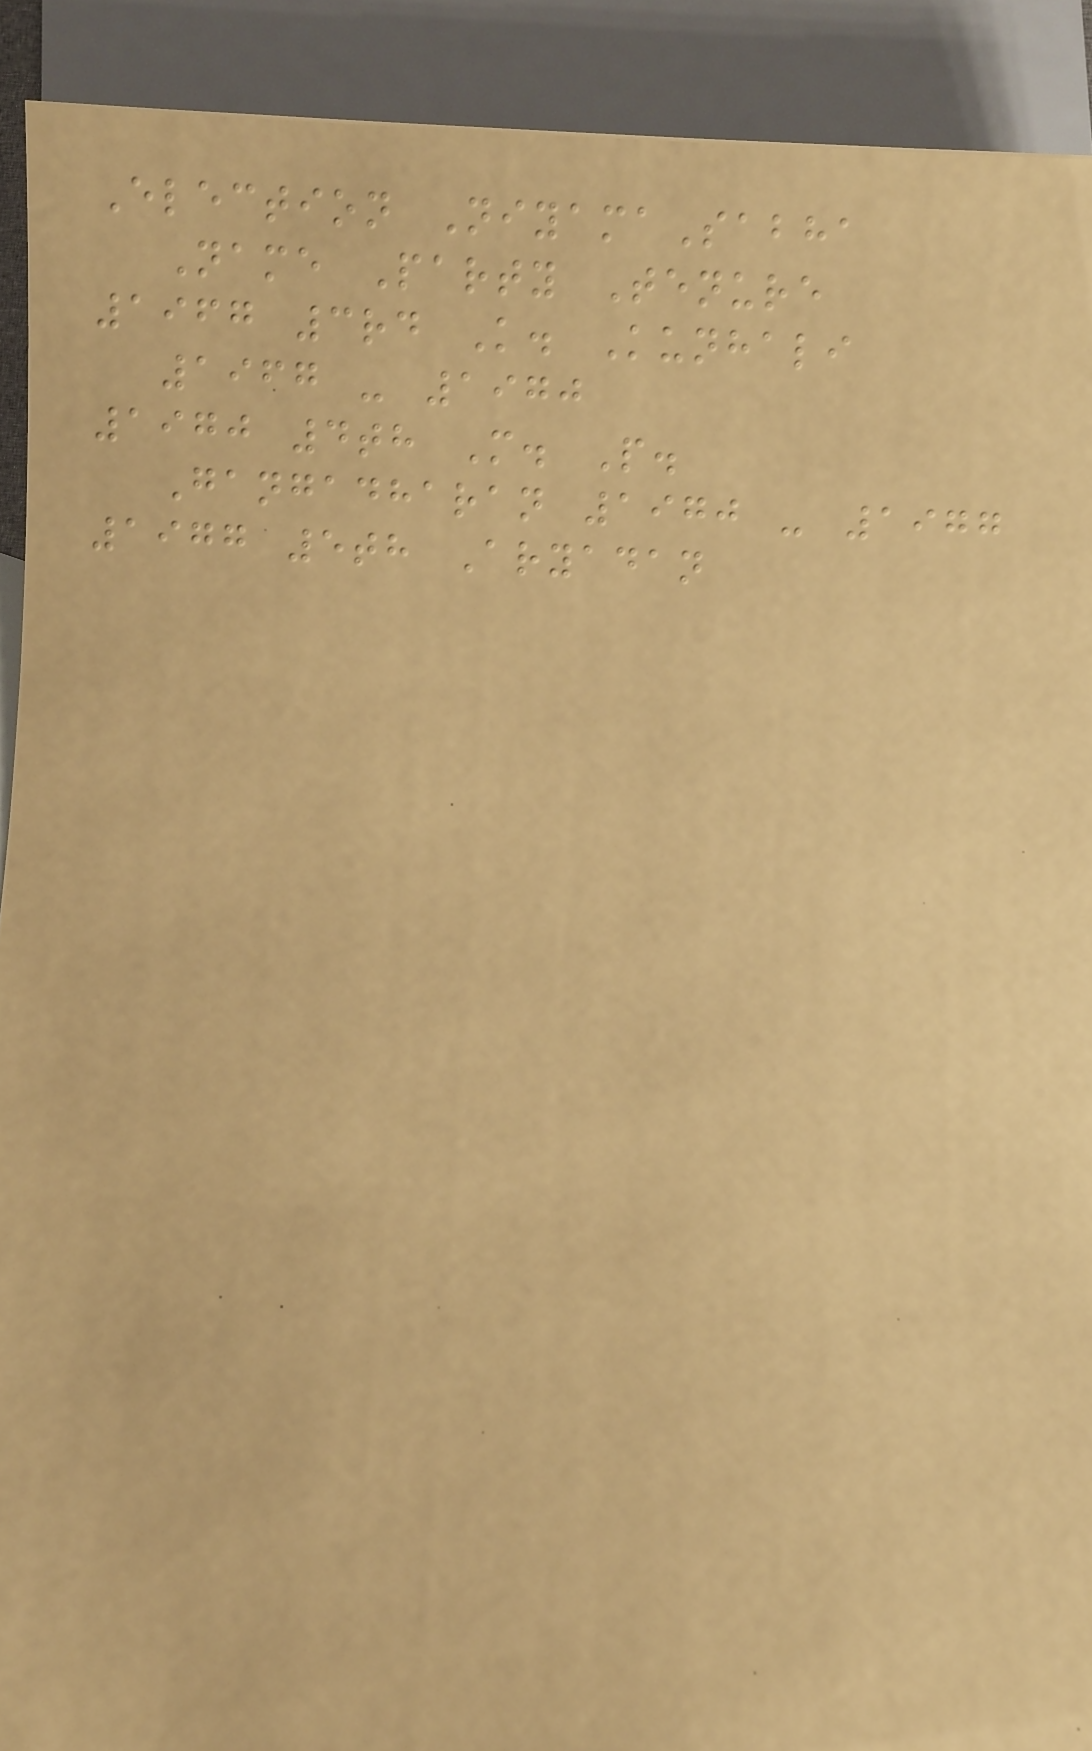Election NiyamaSabha
Name Party Tenure
1967 3rd K. Kunhali
1967 - 1970
1970 4th M. P.
Gangadharan 1970 - 1977
1977 5th Aryadan
